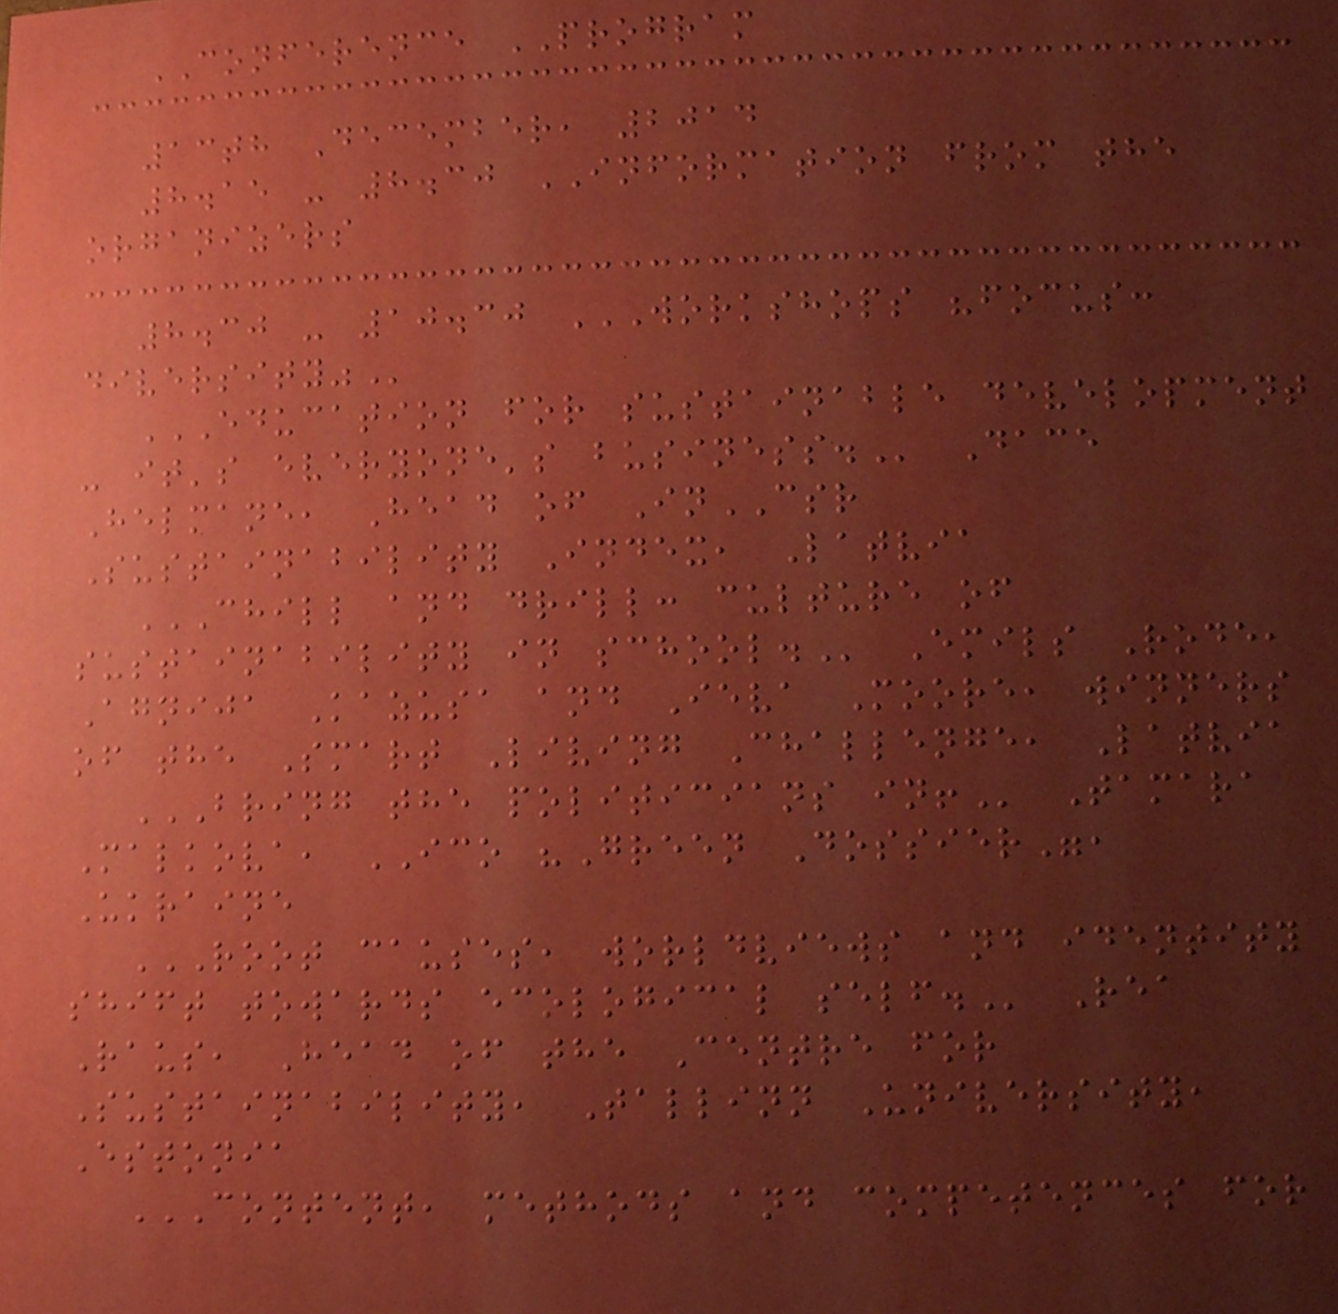CONFERENCE PROGRAM
13th December, 2014
8.15 - 8.30 INFORMATION from the
organizers
8.30 - 10.30 WORKSHOPS "FOCUS:
DIVERSITY"
EDUCATION FOR SUSTAINABLE DEVELOPMENT
- IT'S EVERYONE'S BUSINESS. Dace
Helmane, Head of InCSR
Sustainability Index, Latvia
CHILL AND DRILL: CULTURE OF
SUSTAINABILITY IN SCHOOL. Emils Rode,
Agnija Kazusa and Ieva Moore, winners
of the Smart Living Challenge, Latvia
BRING THE POLITICIANS IN! Tamara
Malkova, ICO "Green Dossier",
Ukraine
ROOT CAUSES, WORLDVIEWS AND IDENTITY
SHIFT TOWARDS ECOLOGICAL SELF. Rea
Raus, Head of the Centre for
Sustainability, Tallinn University,
Estonia
CONTENT, METHODS AND COMPETENCES FOR
